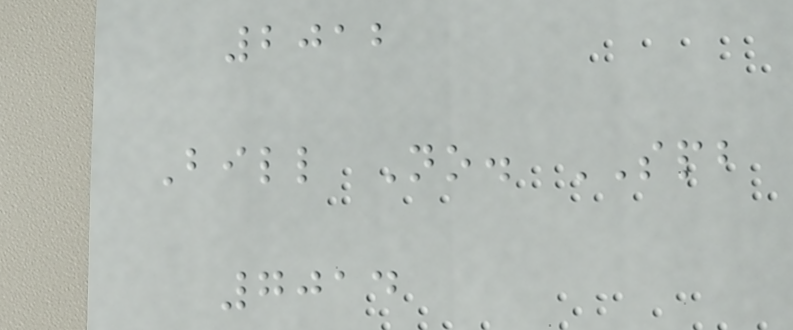2012
Bill No. SPB
7014
